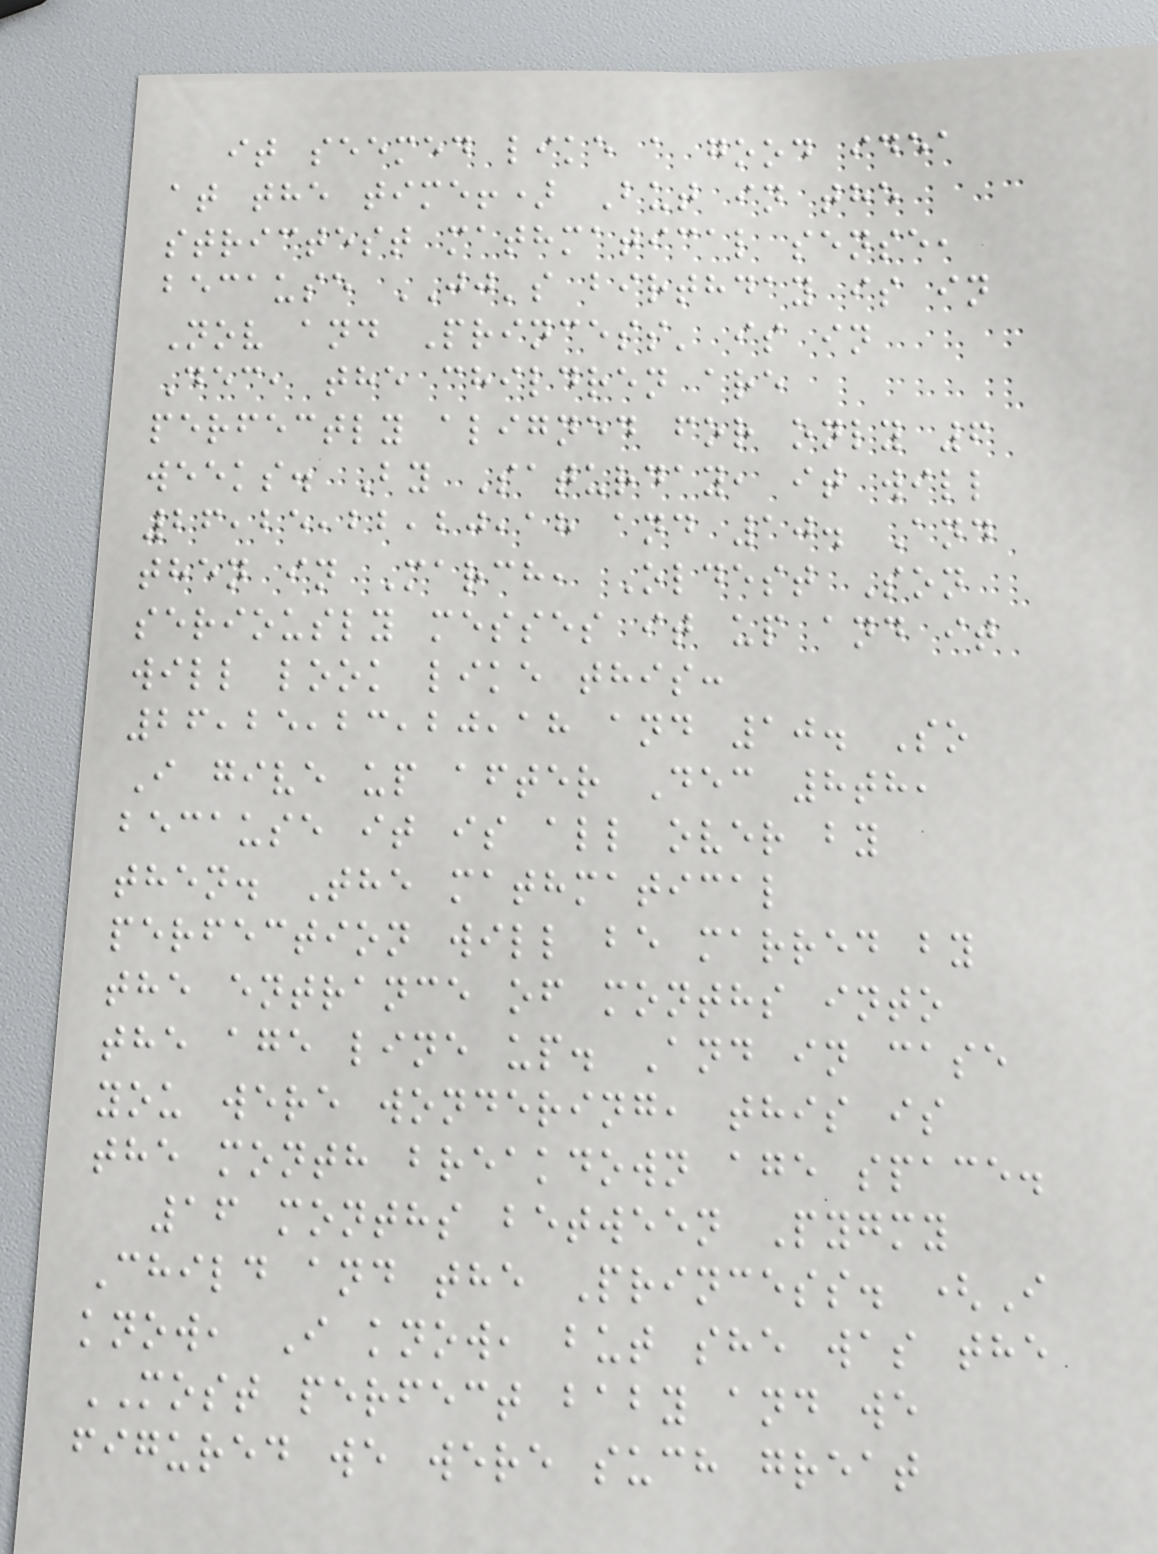it seemed like a good idea
at the time!) But in the
strictest mathmatical sense,
because JJ's birthday is in
Nov and Princess' is in
Dec, the children are
perfectly aligned for only 6
weeks. By Saturday, it will
26,25,22,20,18 and 10. And
then in March, Oldest Son
seriously messes it up and it
will look like this:
26,25,23,20,18 and 10. So
I give up after Dec 8th,
because it is all over by
then. The mathmatical
perfection will be marred by
the entrance of months into
the age line up. And in case
you were wondering, this is
the month breakdown age space.
16 months between Pygmy
Child and the Princess. (I
know, I know, but she was the
MOST perfect baby and we
figured we were such great
